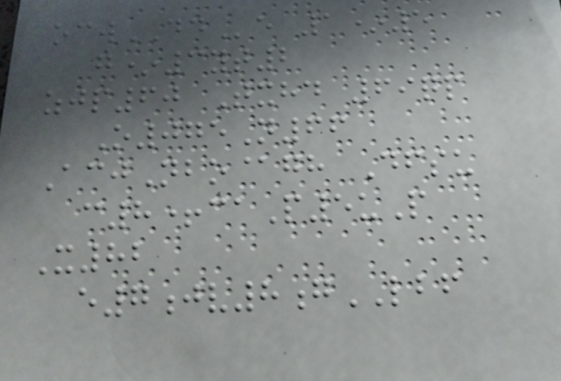ocwDDe 1*5
g*3yt2
zjp60 Txhd 69qp
O075N66
AcjNbo@gh Dfsu
c8+caP5uP
X82
e7jv8gLBF
